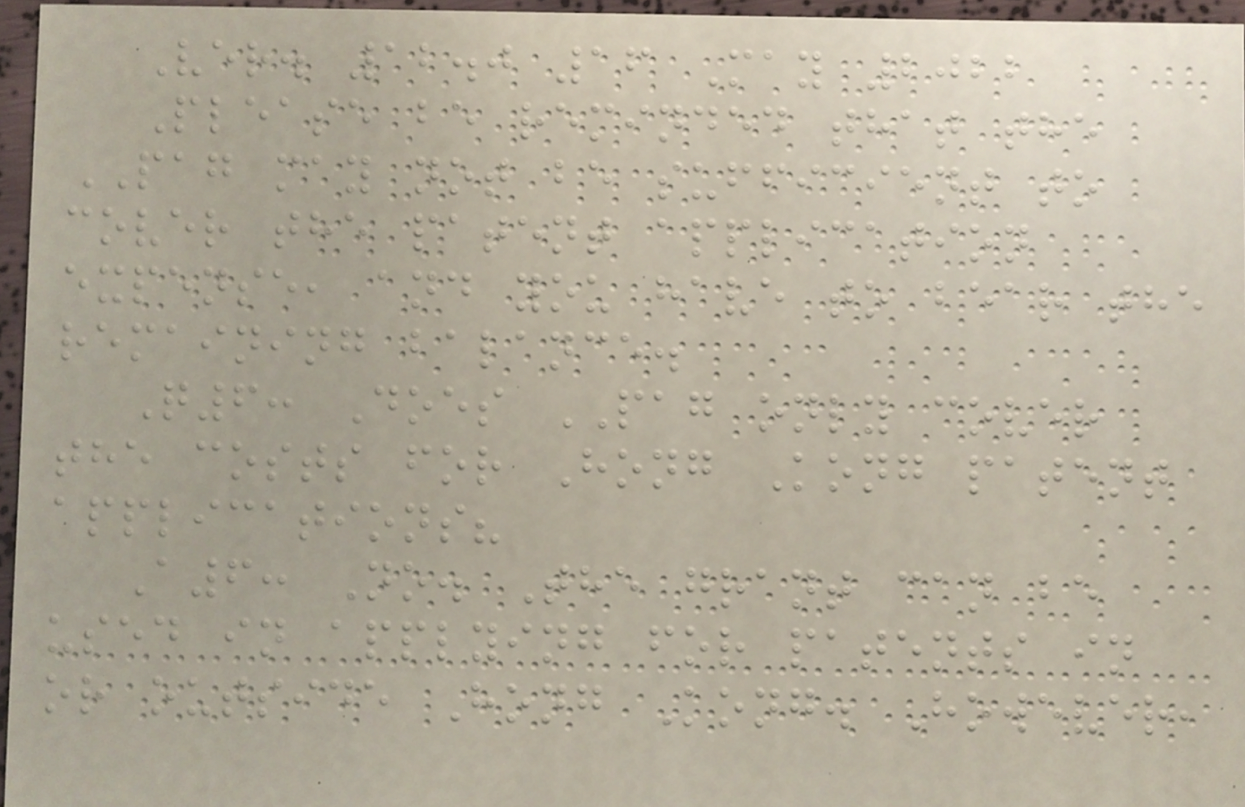Ver. 12.0 16 May 2022
Please be reminded that the
PAG may not be sufficient to
cover the patent application
expense, and you have to bear the
remaining balance.
Q6: Does PAG only cover
the costs for Hong Kong patent
applications?
A6: No. The grant can be
used in applying for patents in
or outside Hong Kong. However,
